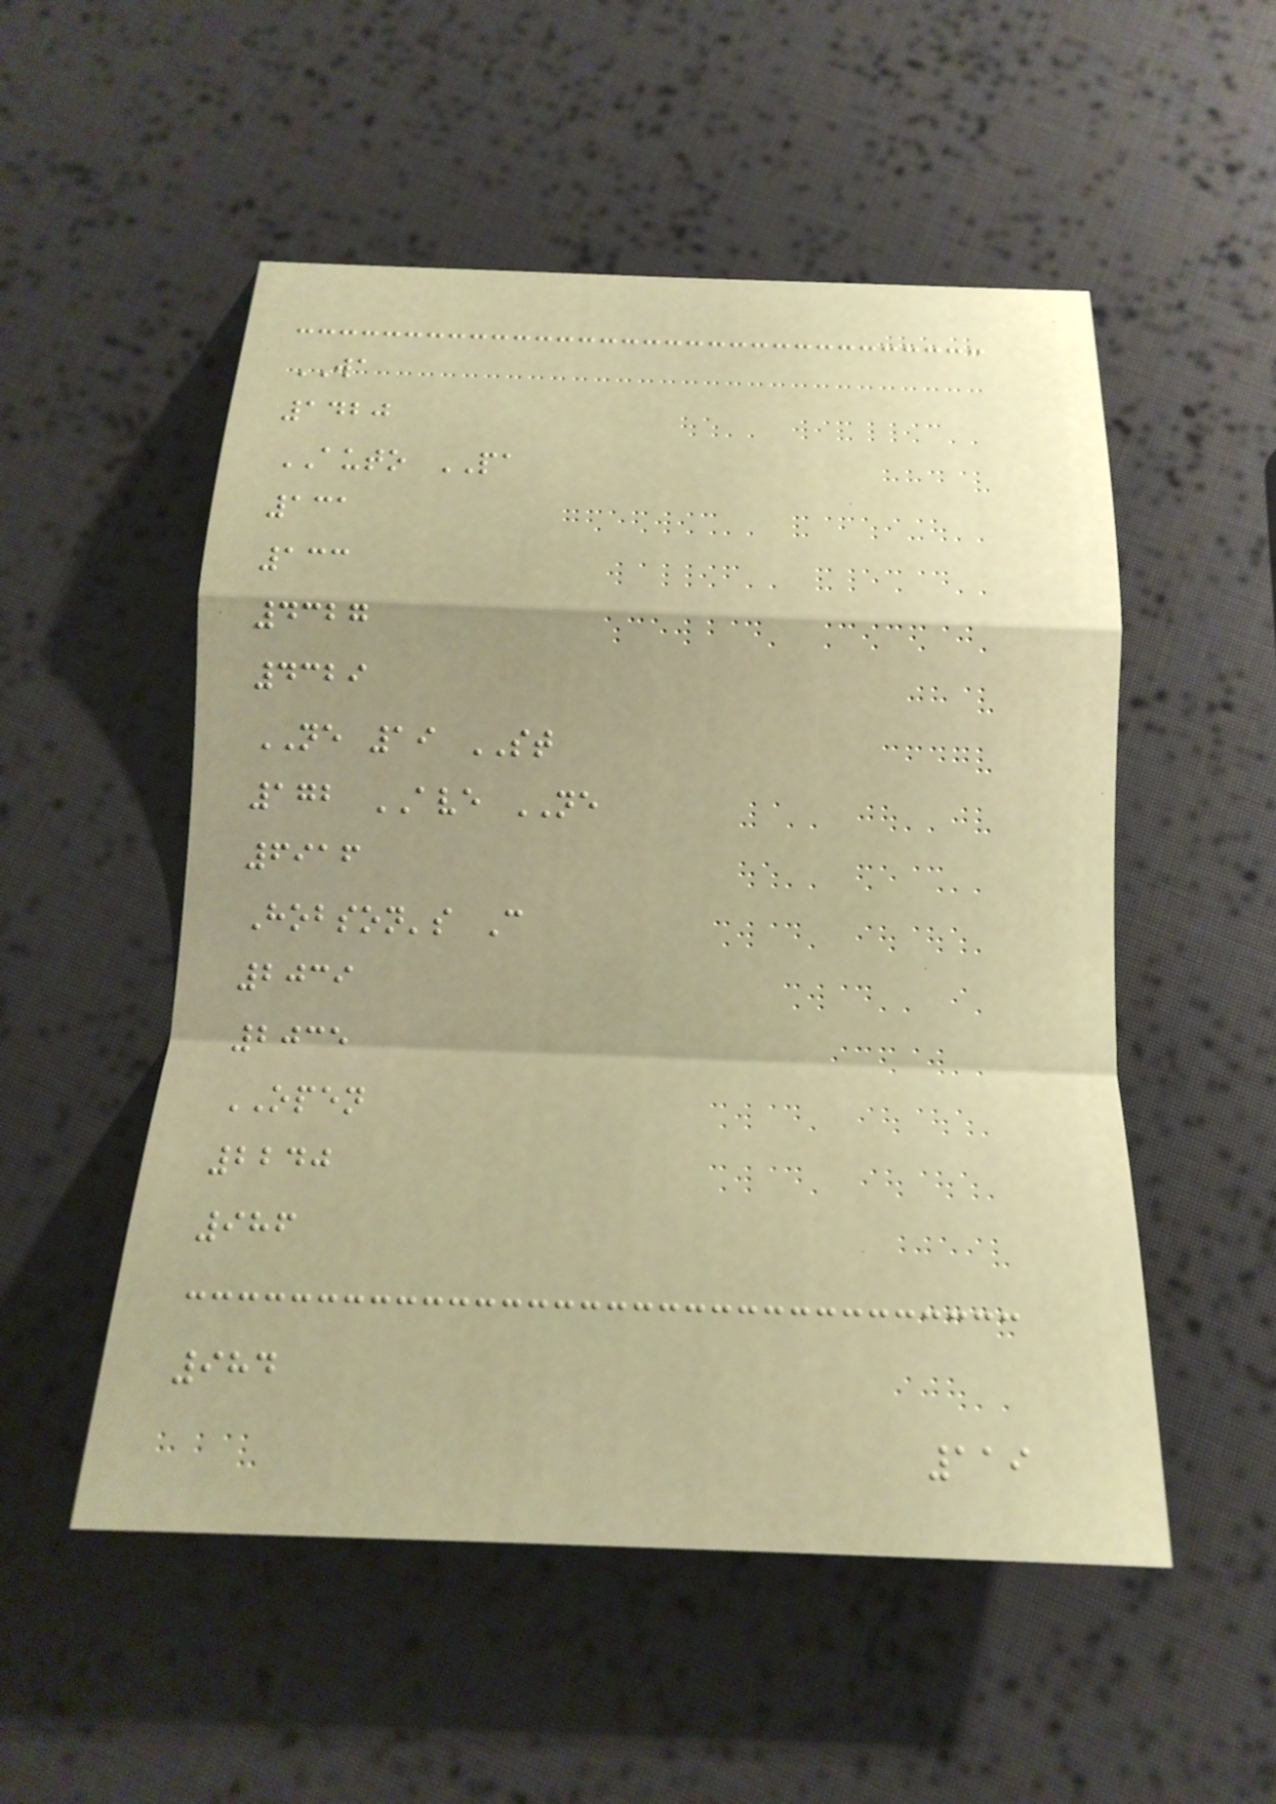WA
1420
AUTO PA
131
133
4327
4329
NE 19 ST
172 AVE NE
6916
Hobson's C
2039
2035
OPEN
2240
986
984
119
